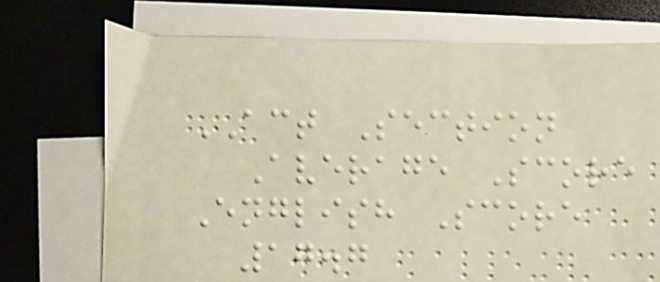ACT Section
Average Score
English Score
17.7
